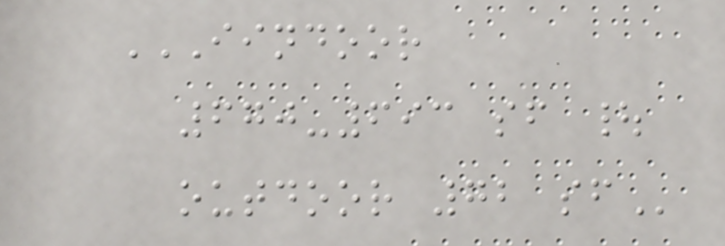IINDOOR
670-693 SF |
OUTDOOR 72 SF
